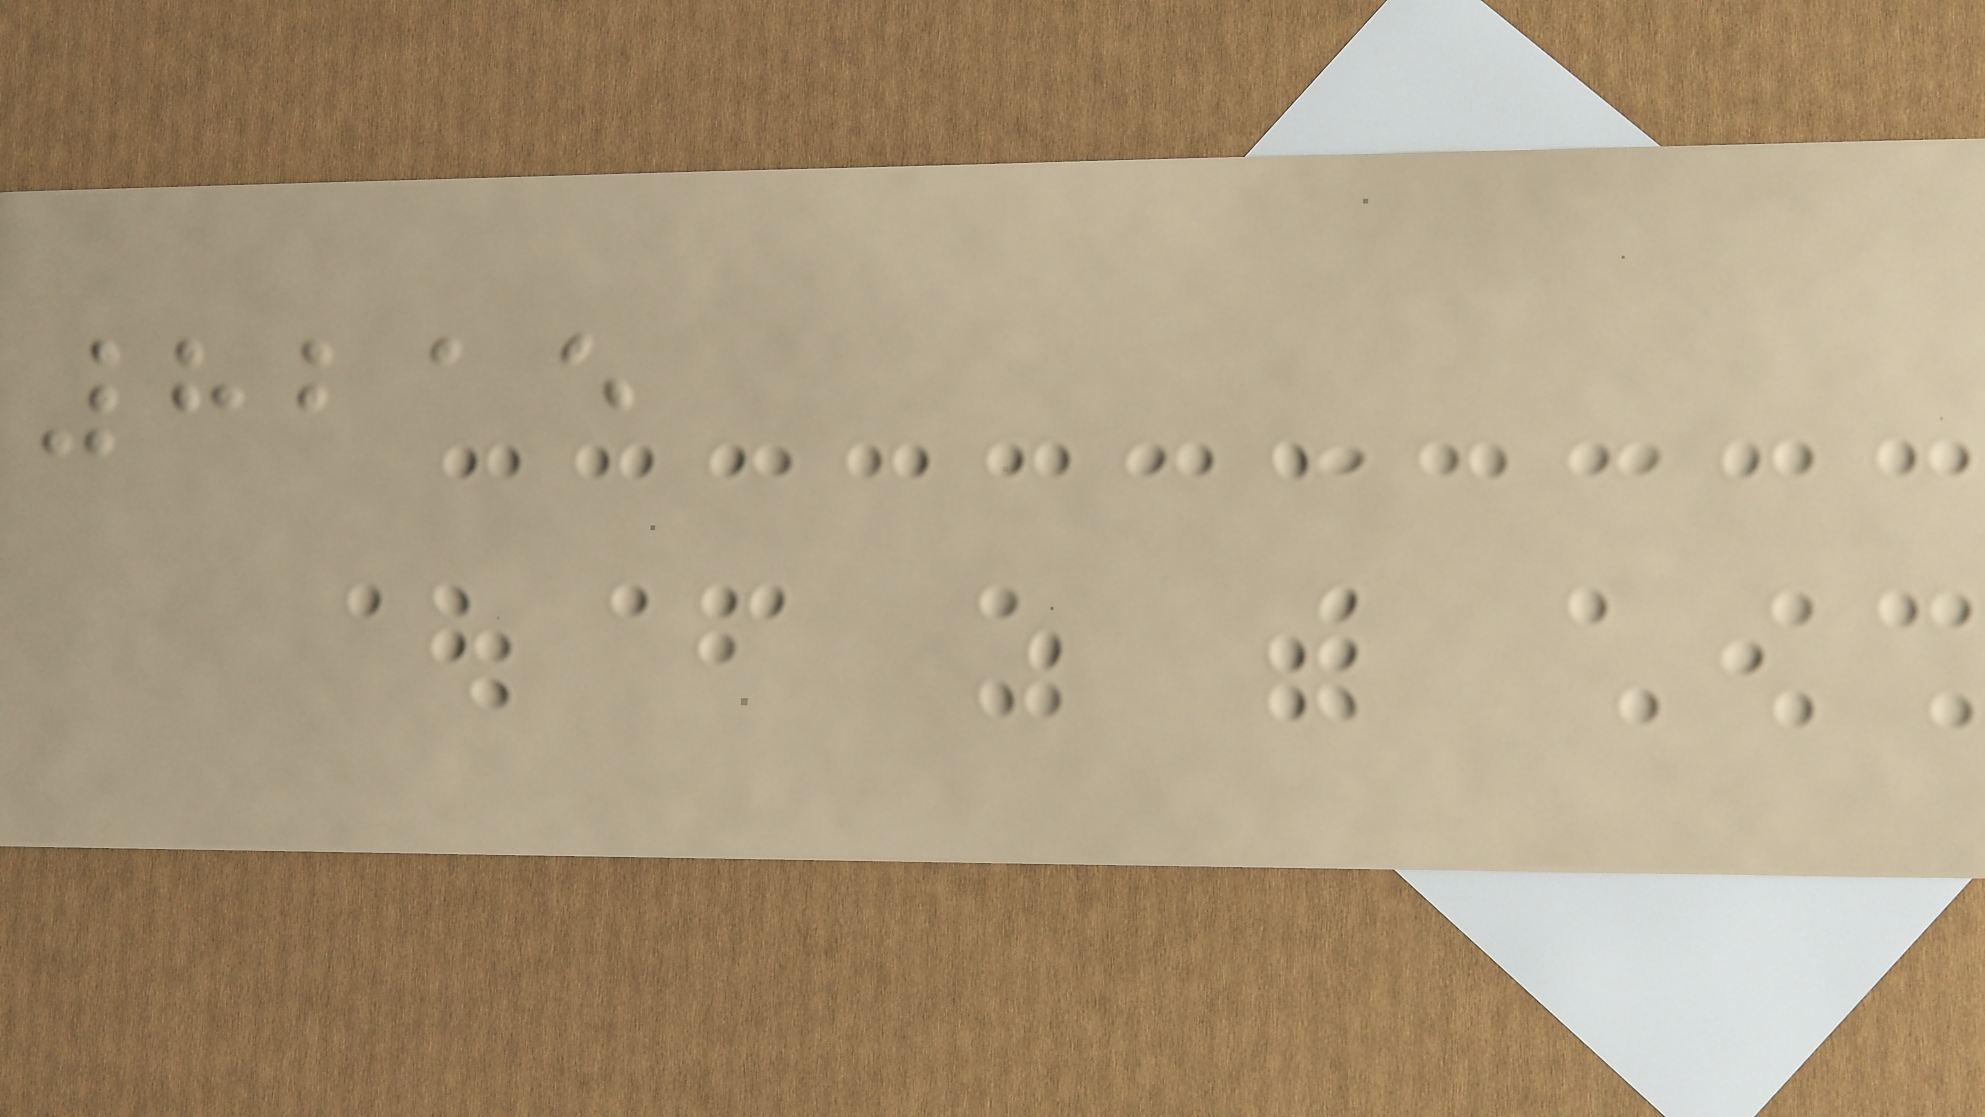8215
